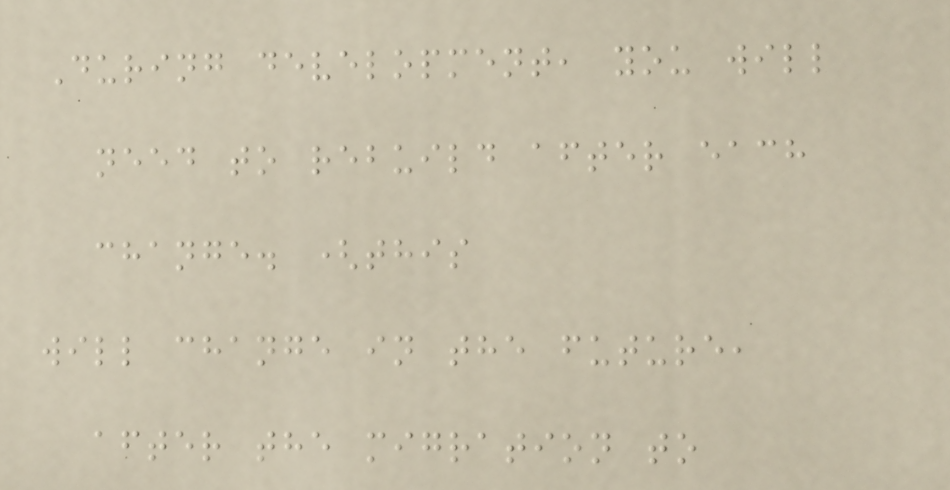During development, you will
need to rebuild after each
change. (this
will change in the future,
after the migration to
